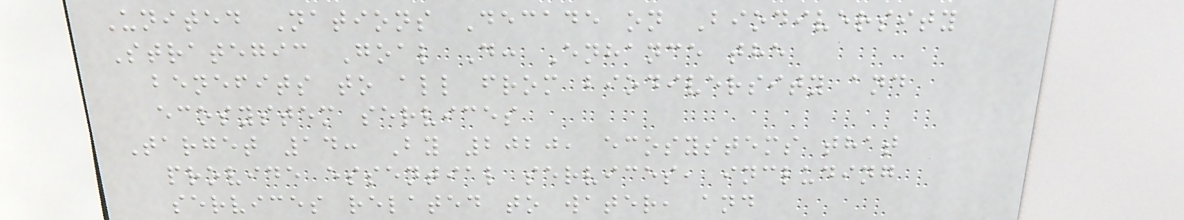United Nations Decade on Biodiversity
Strategic Goal D: Enhance the
benefits to all from biodiversity and
ecosystem services
Target 14: By 2020, ecosystems that
provide essential services, including
services related to water, and
